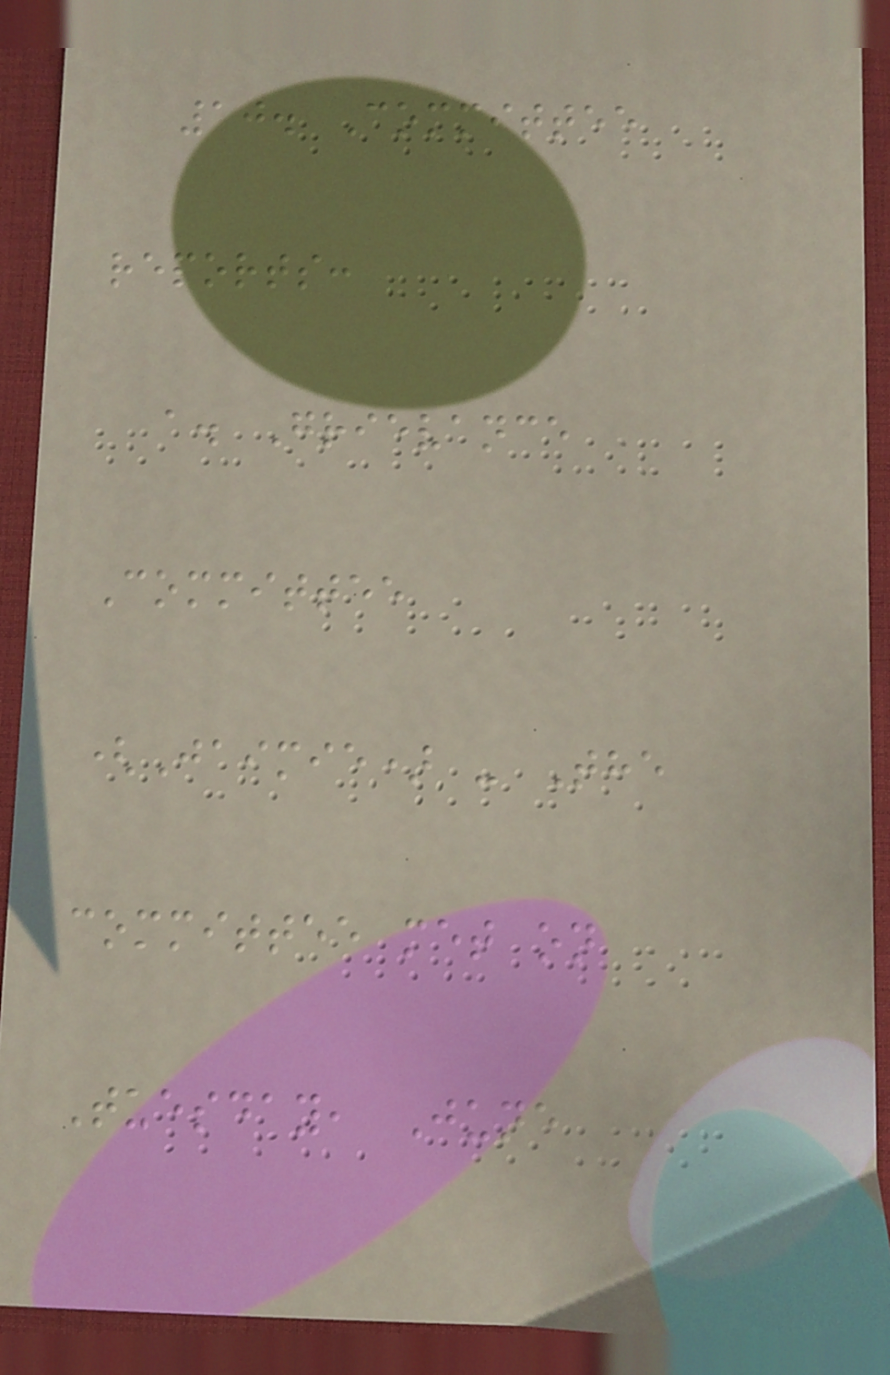10. Committee
reports:
a. Grievance
Committee
(Jaimie) - The
committee met on
Tuesday, June
